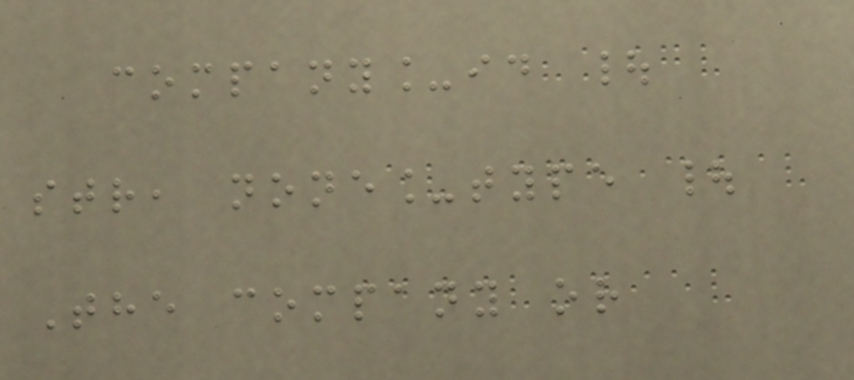company_id |
str, none_type |
The company or
